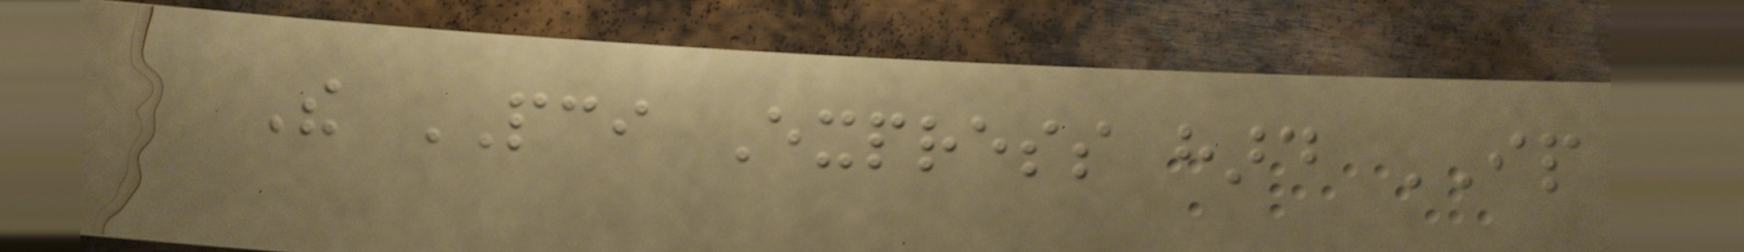The PCI Express hard IP
